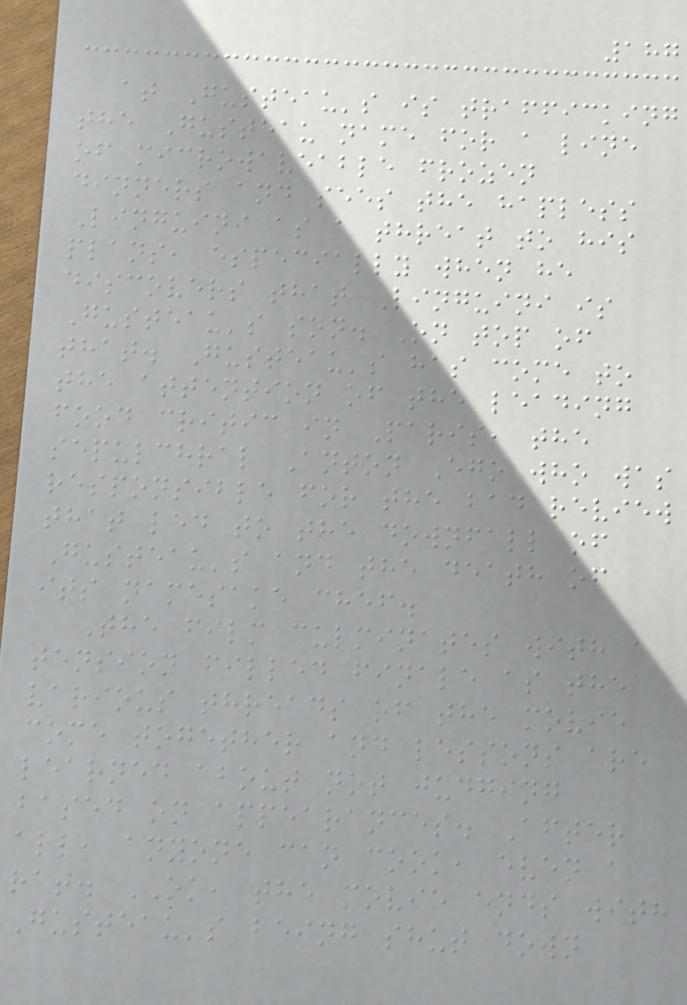187
at Gusteau's is trafficking
the Gusteau name for a line
of microwaveable frozen
dinners and sees the hapless
Linguini as a threat to his
plans, especially when he
discovers that Linguini is
Gusteau's son. On top of
that. Gusteau's has come to
the attention of the leading
food critic in Paris, the
sepulchral Anton Ego who was
responsible for the bad review
that led to the downfall of
Gusteau's and the death of
its namesake chef.
The film culminates with a
tension filled finale as the
various threads of the movie
come together and lessons are
learned about not judging
based on appearances. After
all, anyone can cook, even a
rat. OK, the movie ends with
Gusteau's being shut down
